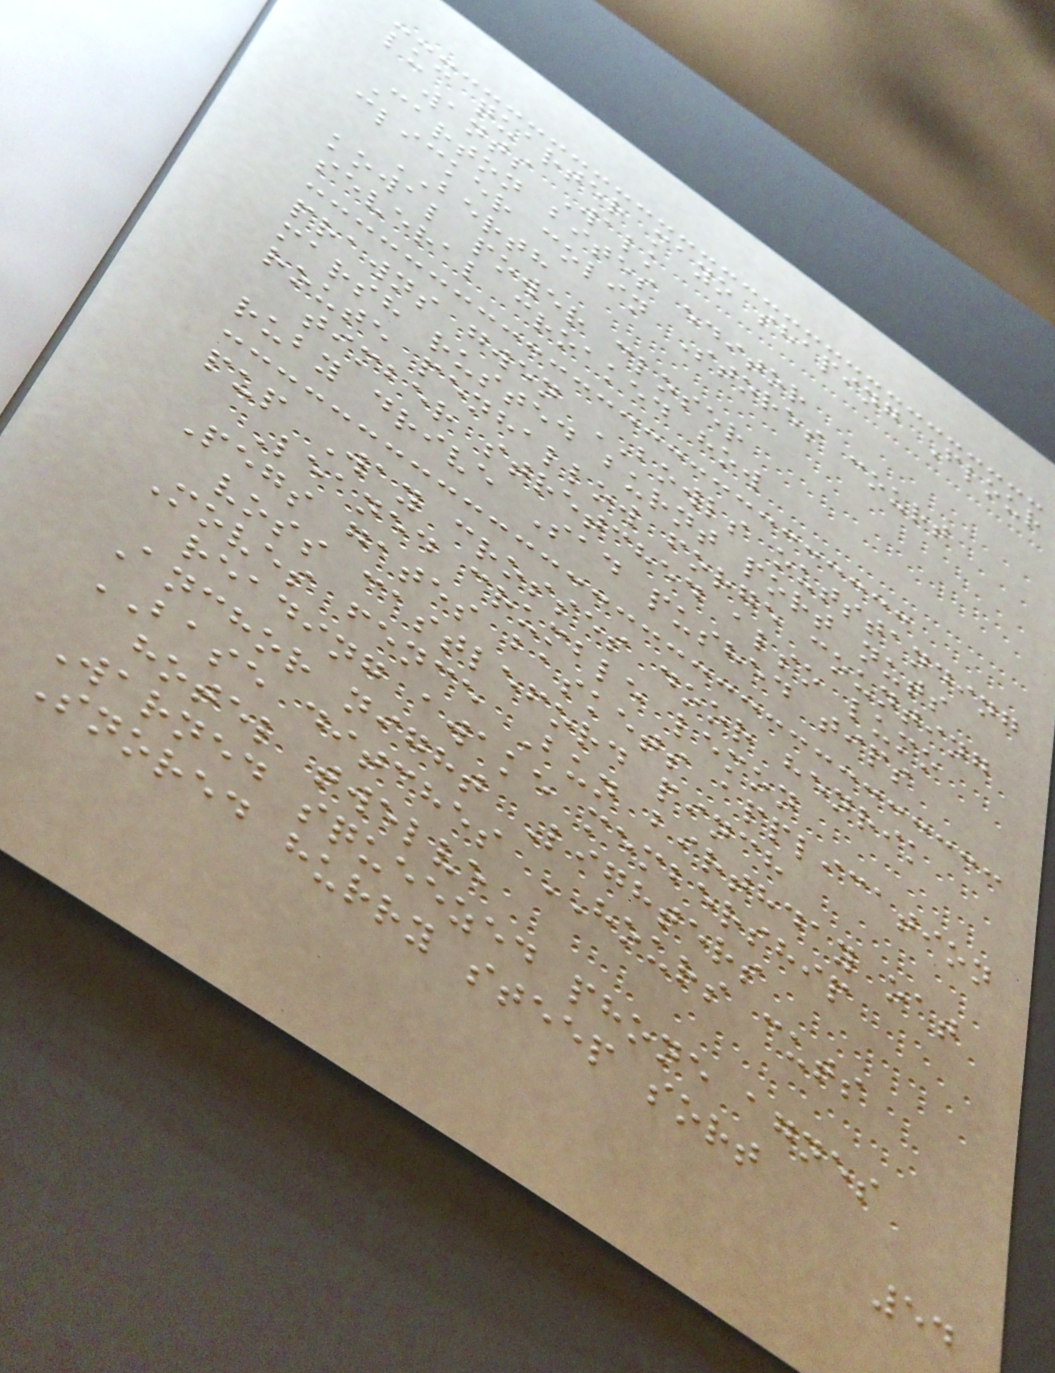luc quarter mayo shaping Flour
wants Walk
Carton bites editor
clicker colin Stores court
BERTH
kowal power closer
several croaked how
prawns gwen BOWLS outstanding
marsh rusted burnt port nuts
route penhallow forge counting
timber stretched also lumo
ruby drive Sad pushed tips
pup Way crosses door henrik
Leaned crumble lemon
Pegs gates baskets application
voss castleford pinch
Moves fence Bun birthday oat
reading awake membership
Anchor night Lighters
BASE ditches HOURS cuts
hotel twelve
Warned squeezed phone agnes
Snored hurry steep sort
54
